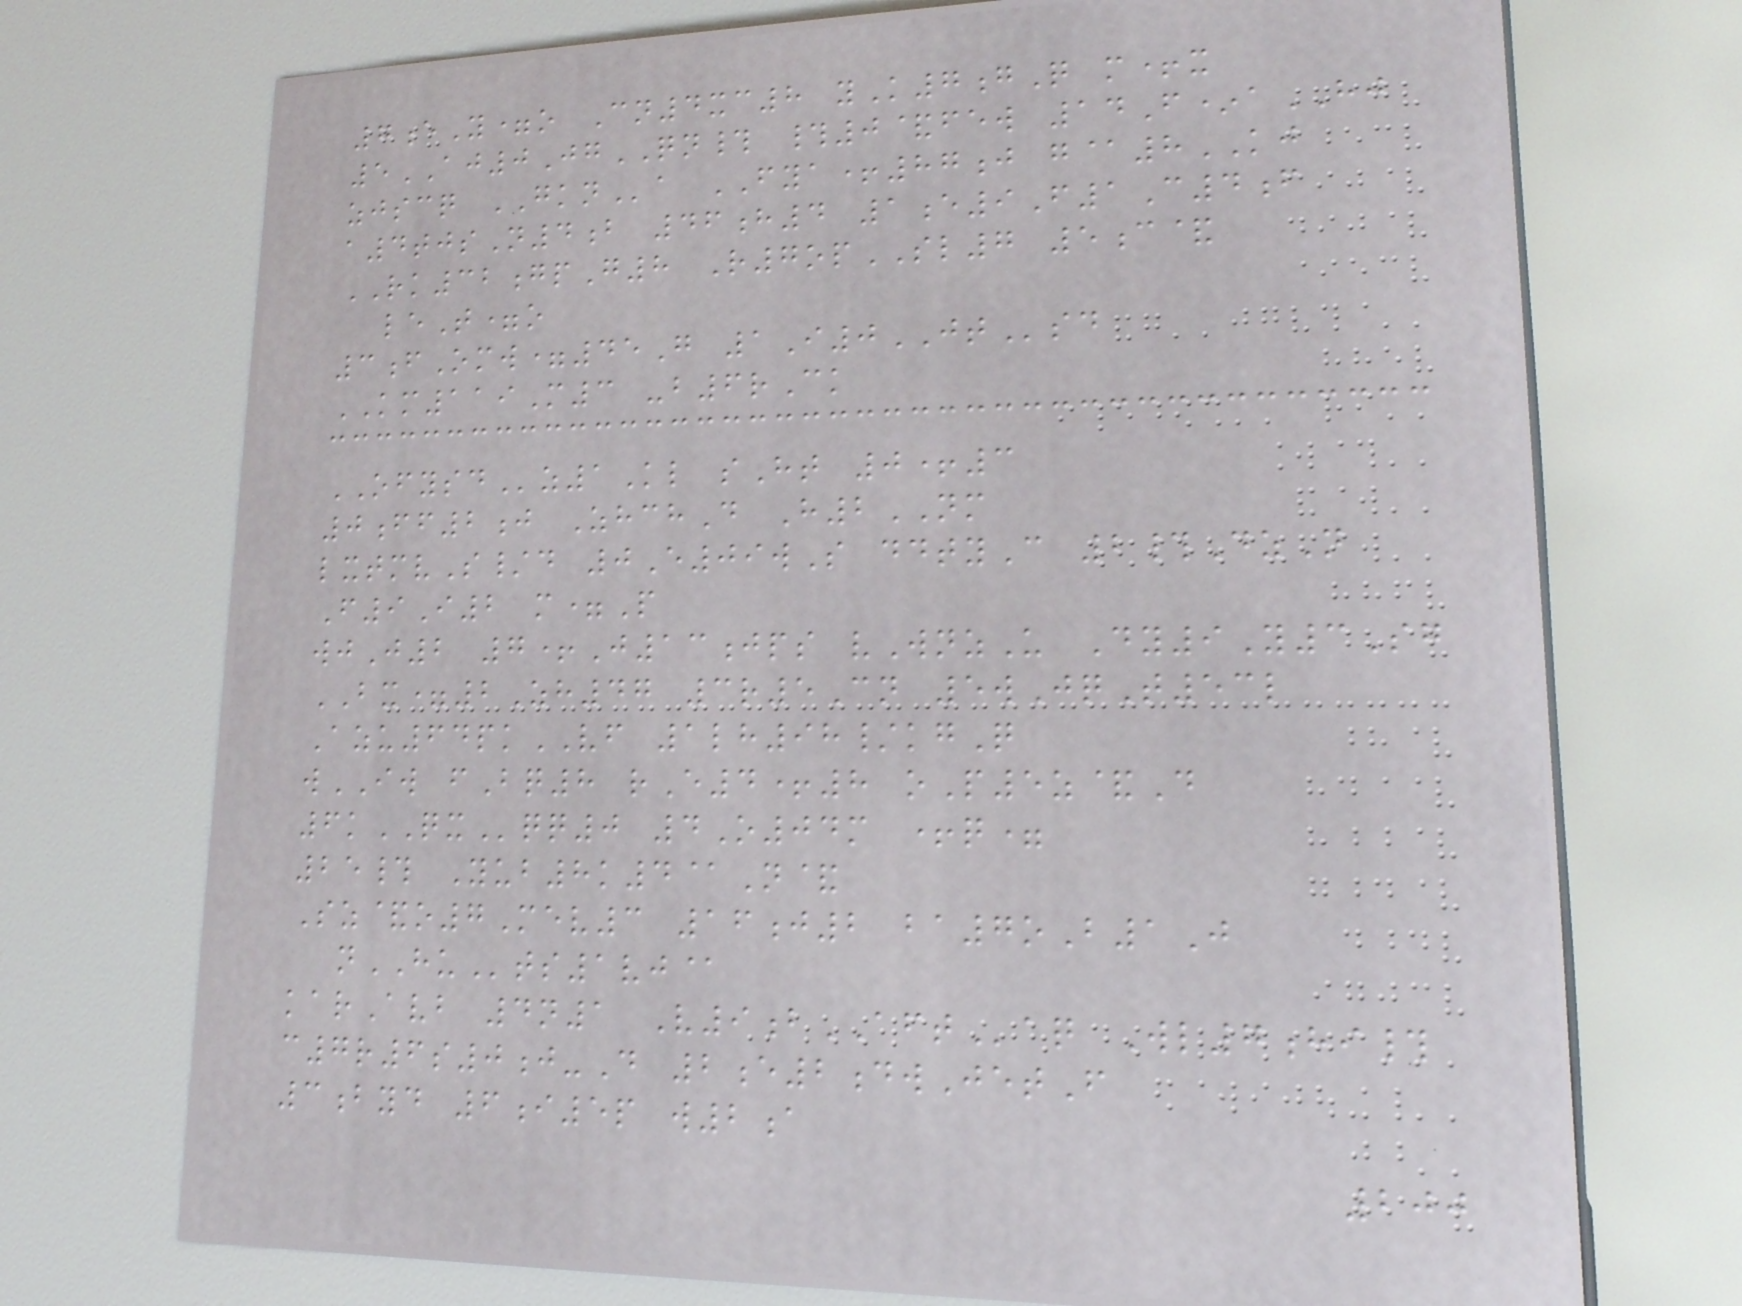7eY=o Cn4xc8 yK7gQ m+x
5AJ0JgQN# #0&few 14F*aHJ
zjscq GKNa FYA+87j g@8KJ
a4tjsN4b 46h4 1e9F1C4f
RK32gpG8 R7opSL7 5c&
leT=o
3fOmw=45G 1I0JTsd
KM119M3 -b6rCk
OFYSDz1Kl sHt 0+3
0ff2j ZhchD H2NM
lxtmvS/d 0E09wS ddtyC 2#DzN
F9I2 m=P
wjJ2 7+J13jps vWnzU Dy9Y3Sg
BX=2Zh47 3r5Cn 5wJqT53l
Azu64pkVF 1lh98/kgQ
wIW fBq8 rE4+8 oP5z&D
6kQXqq0 4O04m +q=
25# Yub8k4@N&
Sz&o7Mev3 16j2 ba7oB1J
nHUts1vj@
karAvb 4n1 V9bAFTaq Wl7hi#
c7r6s0j-D 2e2dwJetF
3byd 6i5p w2a
200
